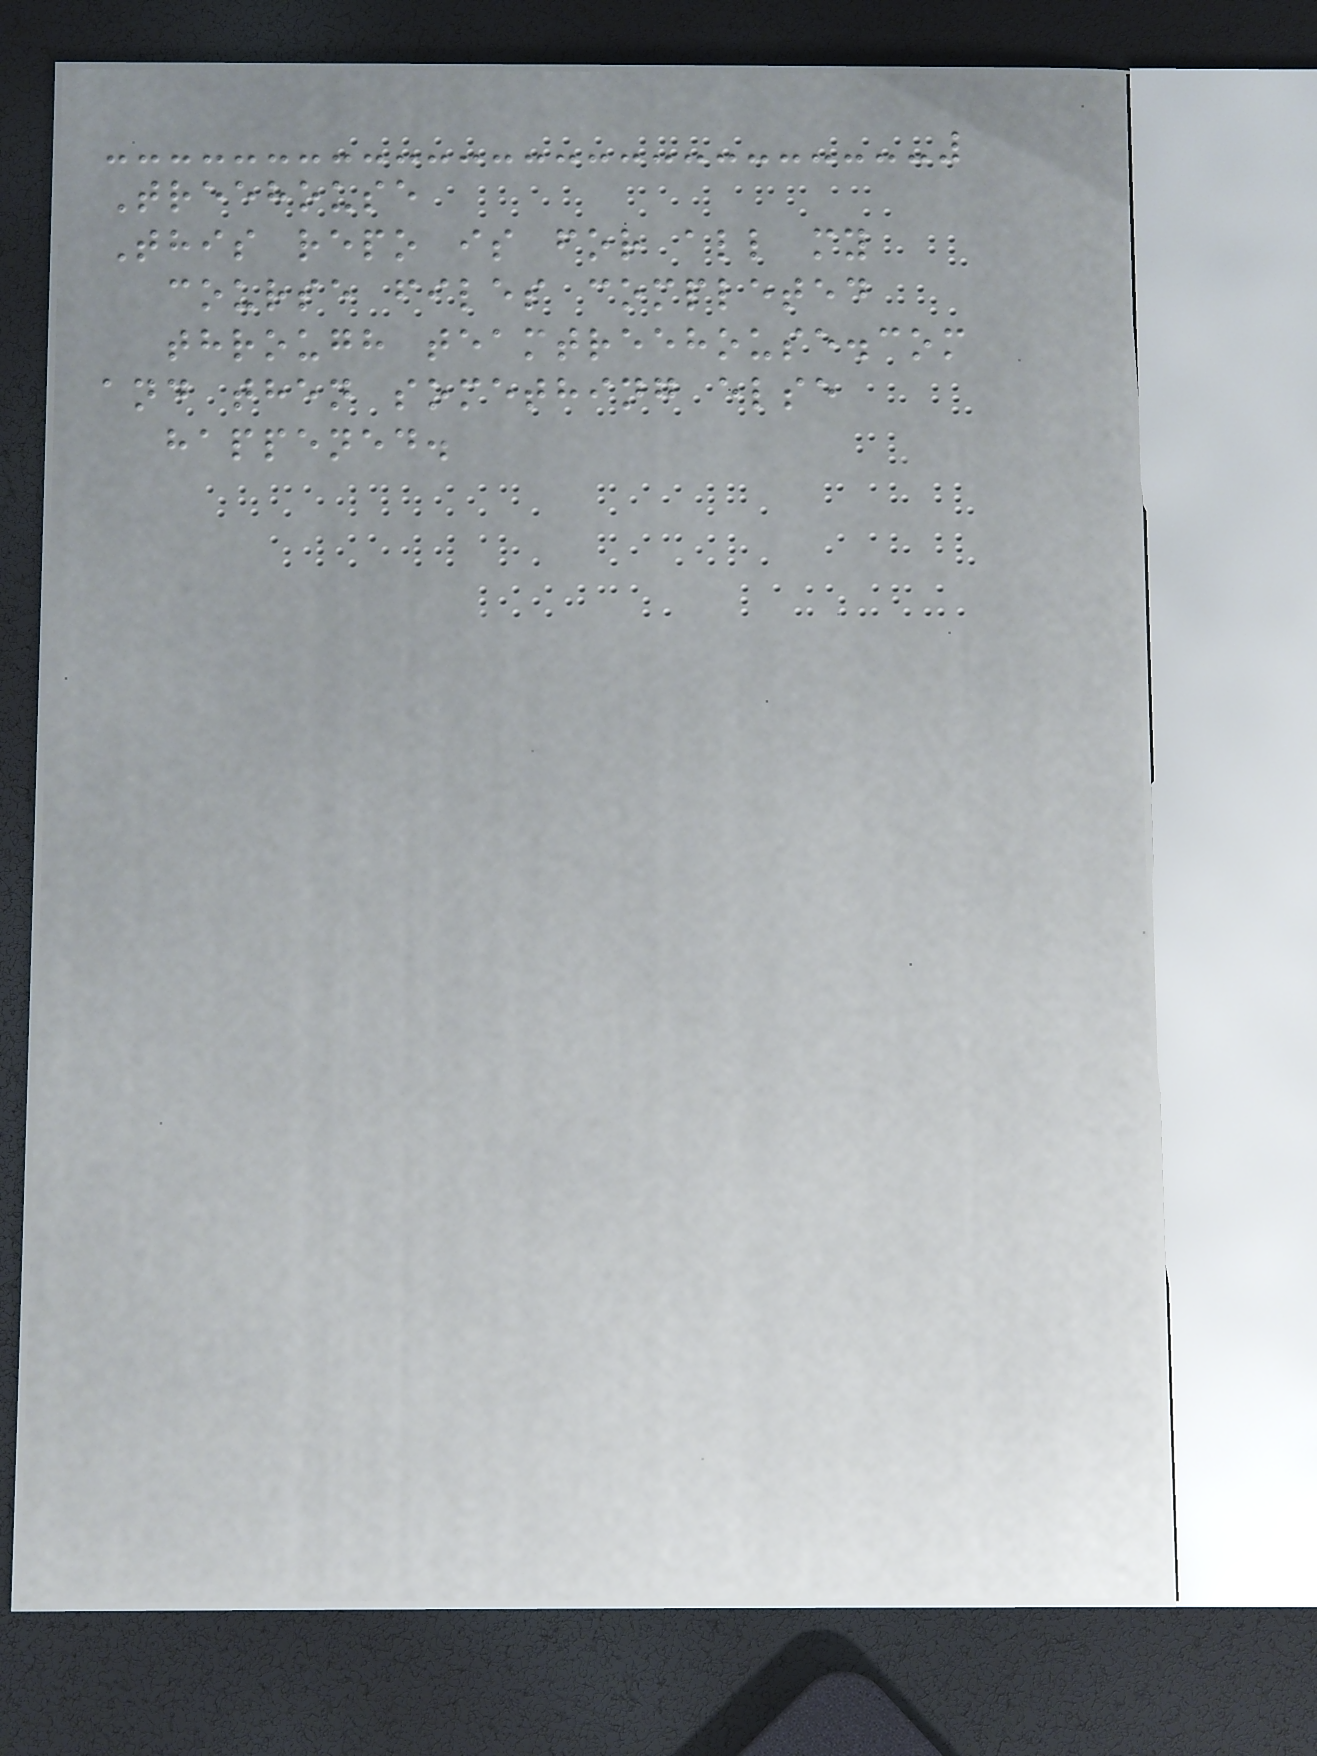Treehouse
This repo is for all my
course files completed
through teamtreehouse.com
and then something else
happened.
